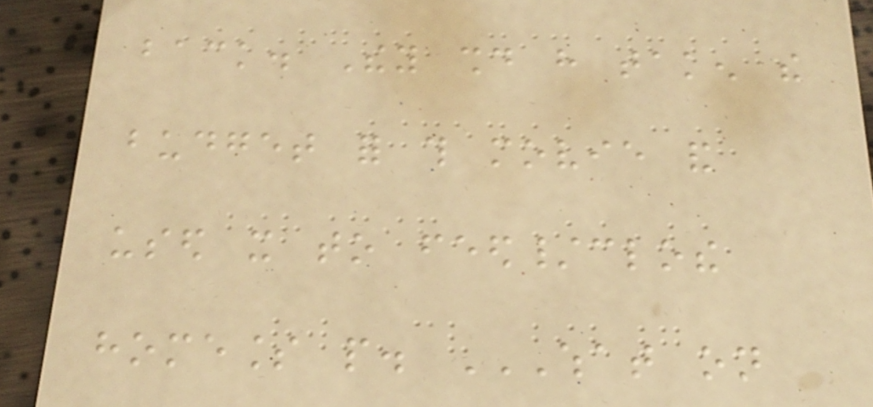back. They should have taken the
budget for this movie and
used it to feed/clothe
homeless people. WHAT ON
